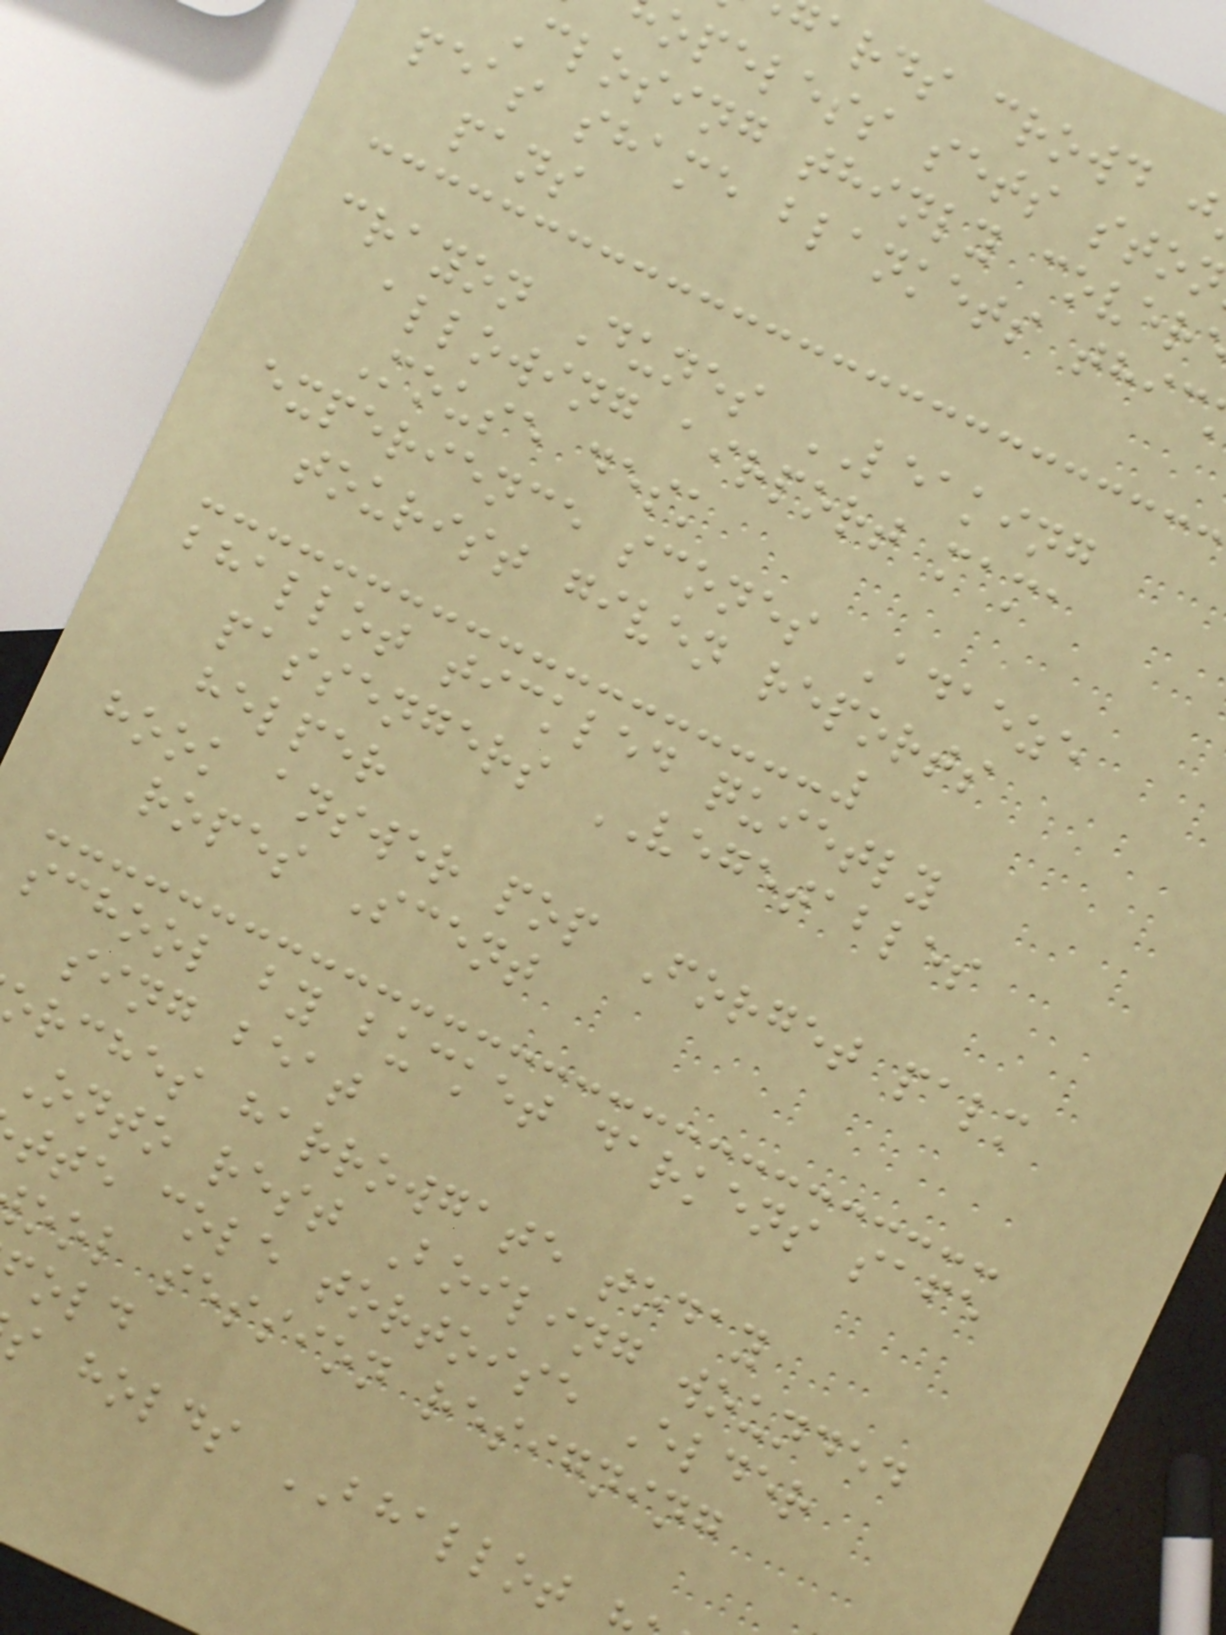ards crowd j
opeless sets sto
Closing thinly cover
peas shame blankets thic
pans
crayon Dunes LEAKING
allowing airport mama
Mouse desk
experience scones Adaeze
tourist given reports
bhallot tickled quietly
passengers VEGETABLES
helper
hook answer pop Forget palm
ropes Scent
school by bucket darkens safe
sing beat
orches harrowgate today
Onto rest Boiling wounded
tte cole tortoise Elder
ool session resigning
s holds BHALLOT
